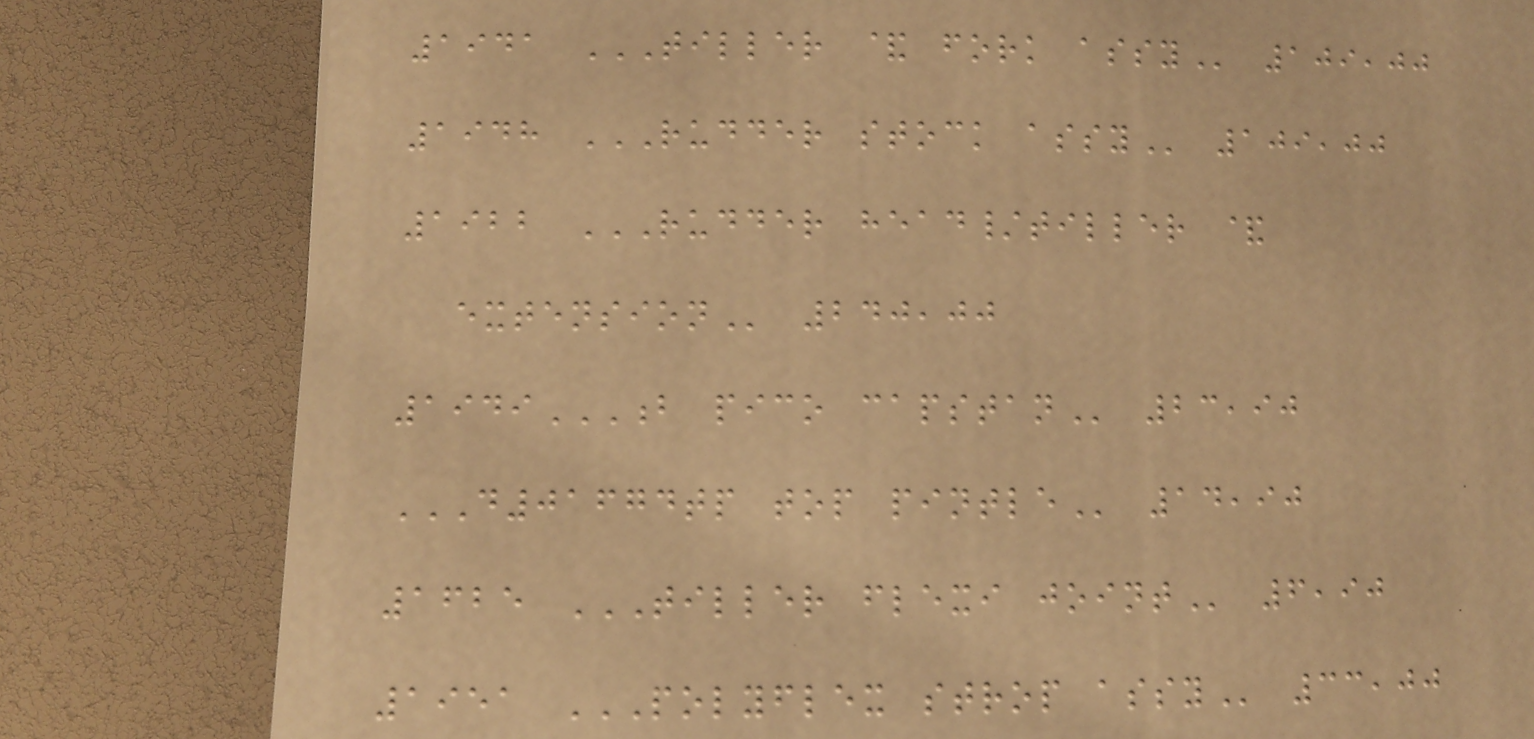1941 TILLER & FORK ASSY 109,00
1948 RUDDER STOCK ASSY 109,00
1922 RUDDER HEAD/TILLER &
EXTENSION 240,00
1949B PICO CAPSTAN 23,90
D01674TP TOP PINTLE 14,90
1625 TILLER FLEXI JOINT 6,90
1951 POLYFLEX STROP ASSY 33,00
